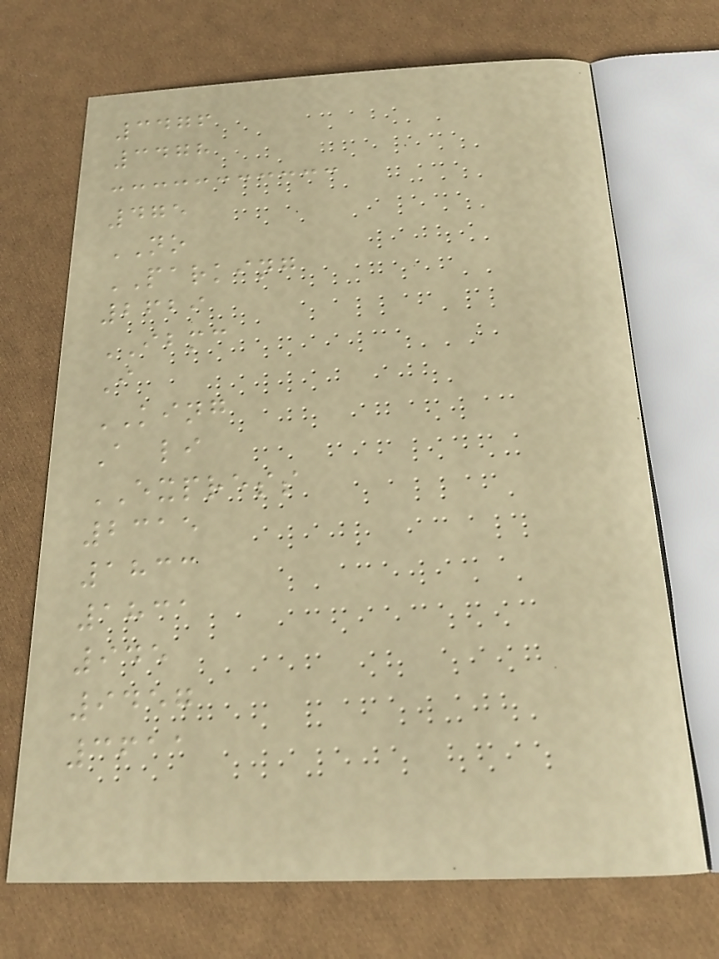3476
3478
475
NO
PARKING
2629
IBMC
I
KING
A li
EXPRESS
2315
1833
1831
945
9457
3611
